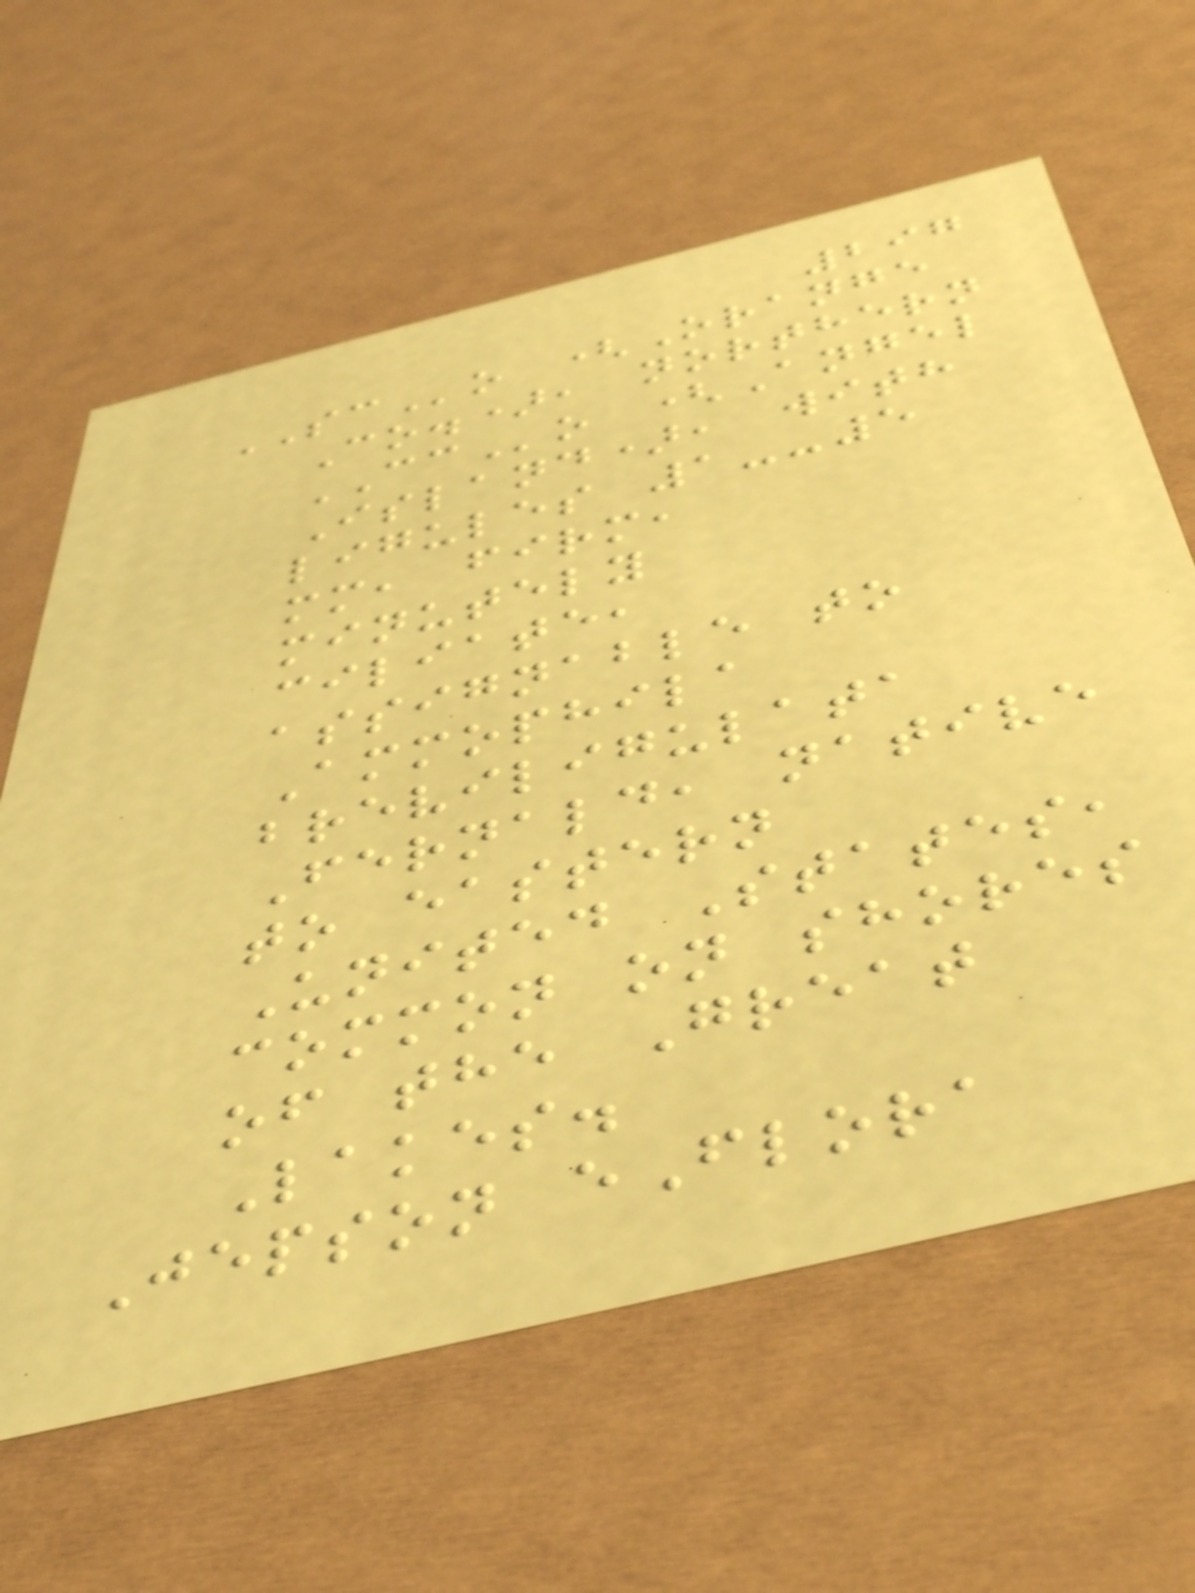297
SCo (Orange
Co.), northern
CCo (Angel
Island), with
ligules 1--5
mm, firm,
minutely
ciliate,
assignable to
Ammophila
breviligulata
Fernald, native
to eastern
United States,
common on shores
of the Great
Lakes.
Jepson eFlora
